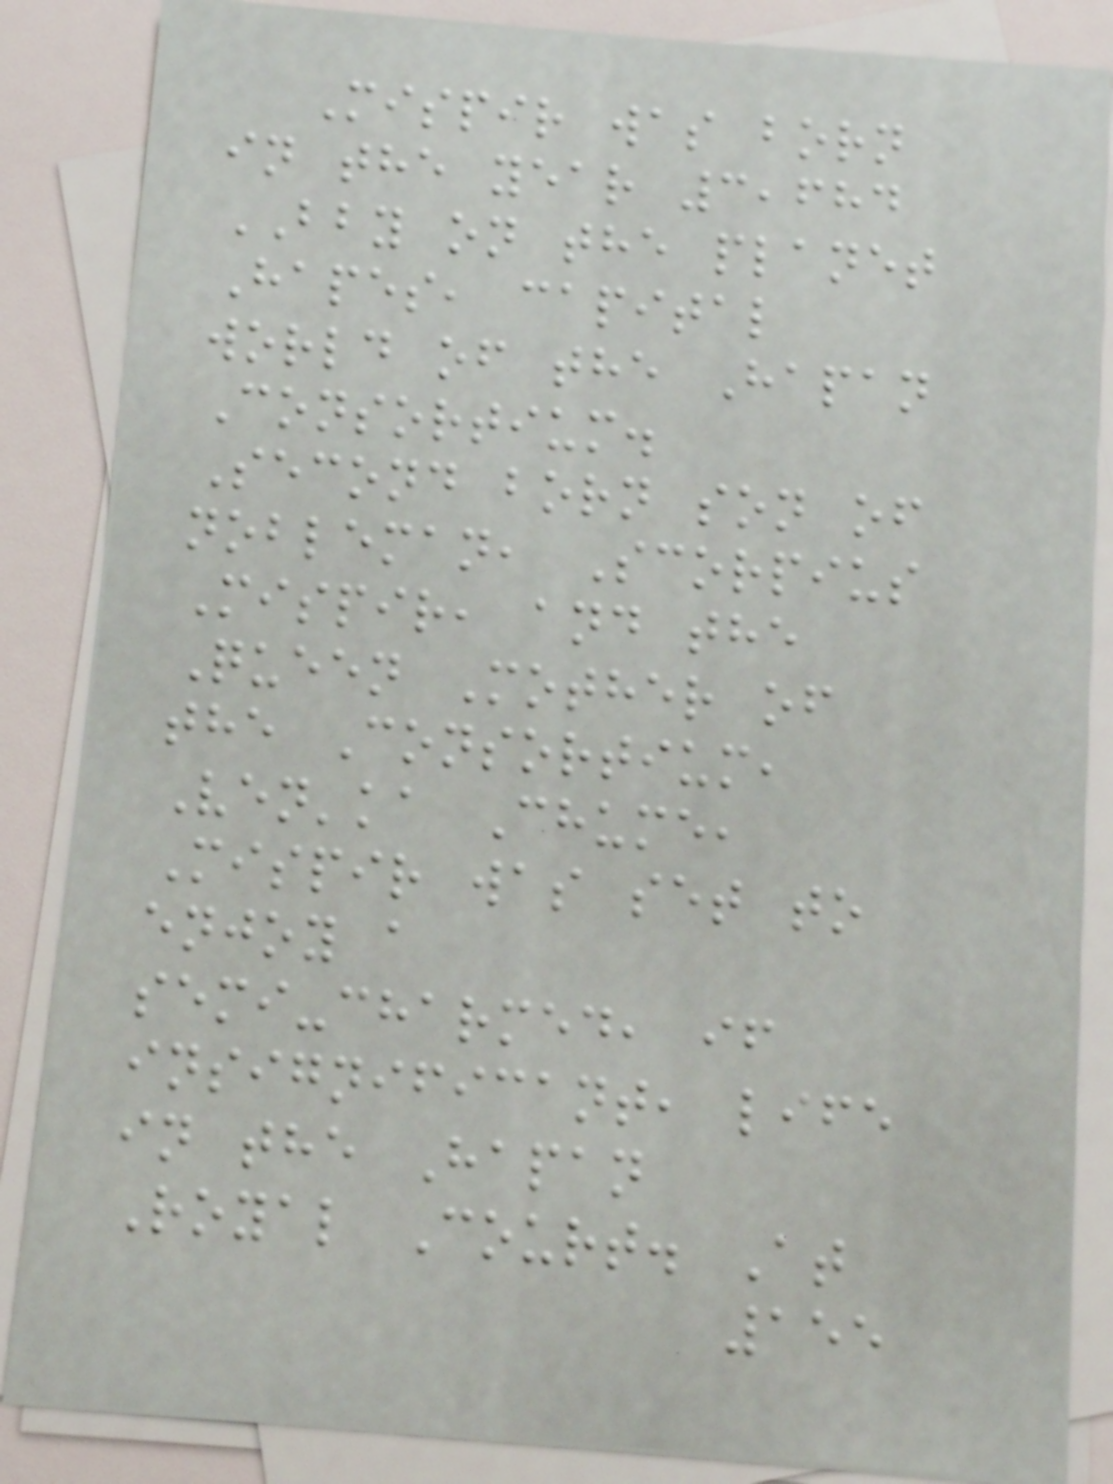Mispir was born
in the year 3,684
BBY on the planet
Hapes, capital
world of the Hapan
Consortium.
Second born son of
nobleman, Scorpius
Mispir, and the
Queen Mother of
the Consortium,
Ven'ka Chume,
Mispir was set to
enjoy a
semi-charmed, if
insignificant, life
in the Hapan
Royal Court. At
155
